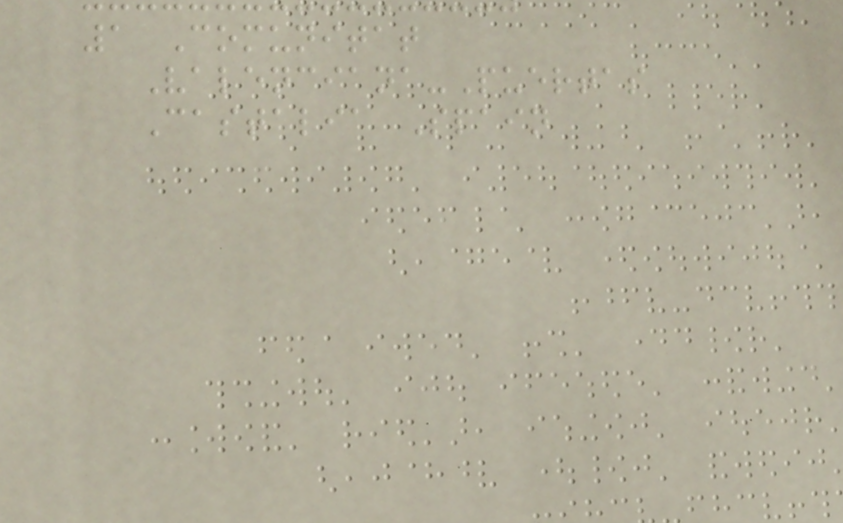1 Comunitat
Valenciana-Puertas
Castalia Spain
